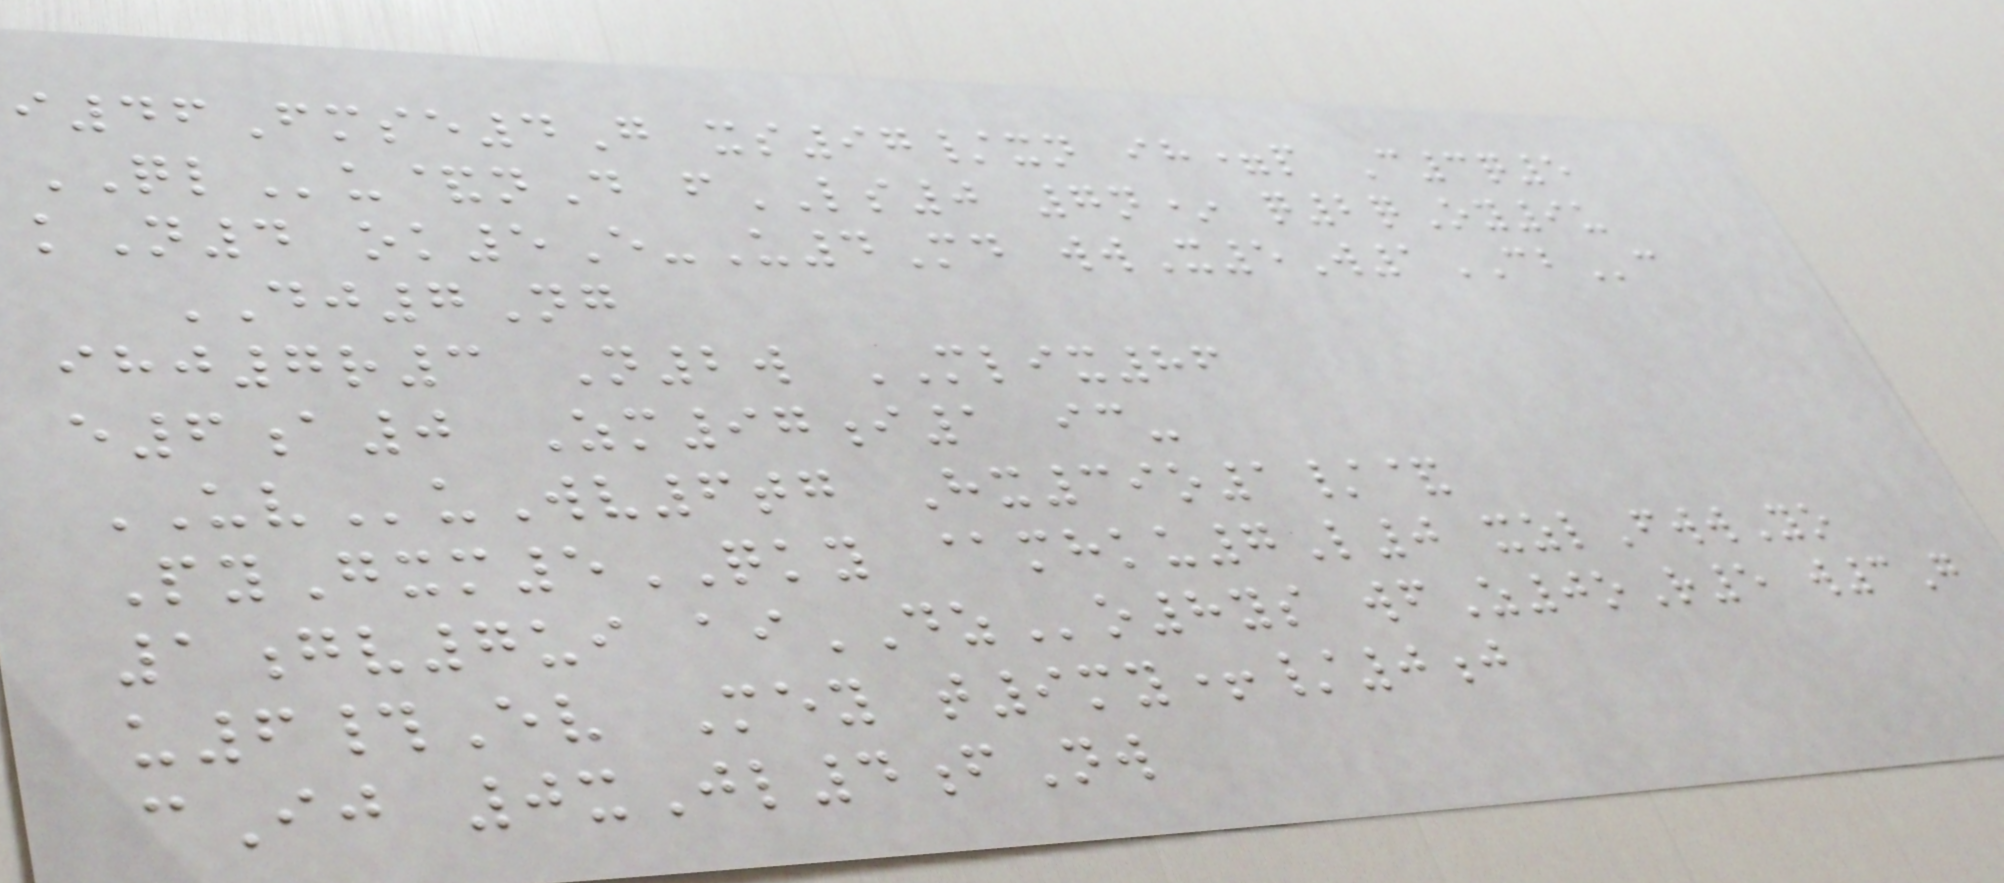i46Fmse4G xs97/xn ih=p C3q5
QLu&nD fLS0 7n* q2qOy9u
kN4 ok5E-U4Md wwX5W1CBc
DJ7Ng
ihj7r3 N2w MLIX86
e6a0 Zm97i1 ic-
UVuWv6tg Hx39o1/&
PyGxm5QKY @mhku7L0 xzlFwwYo
1gv7ui aiDZo8ys wfZ0oR5 w3G
u6#Ev Mey t9my+/0j
cIj 0xJl4fNw
